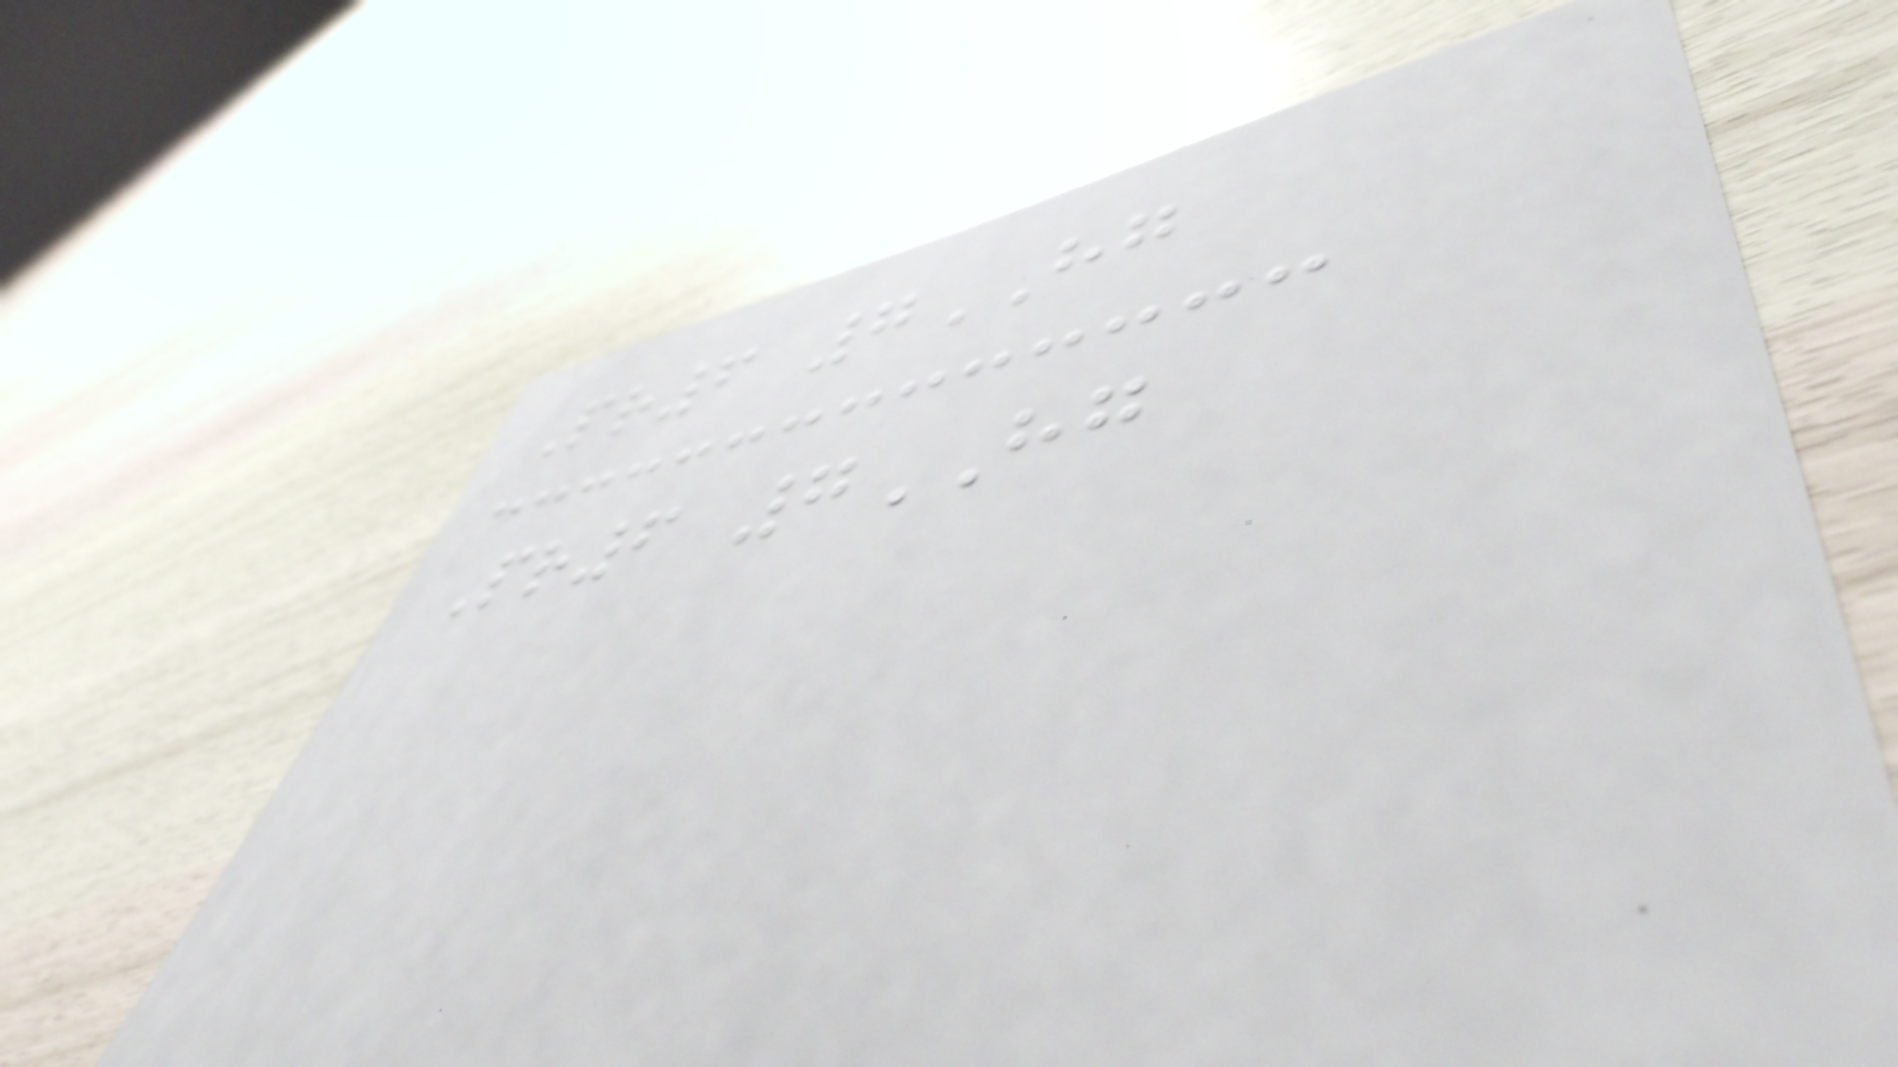Pr6 7HG
Pr6 7HG
